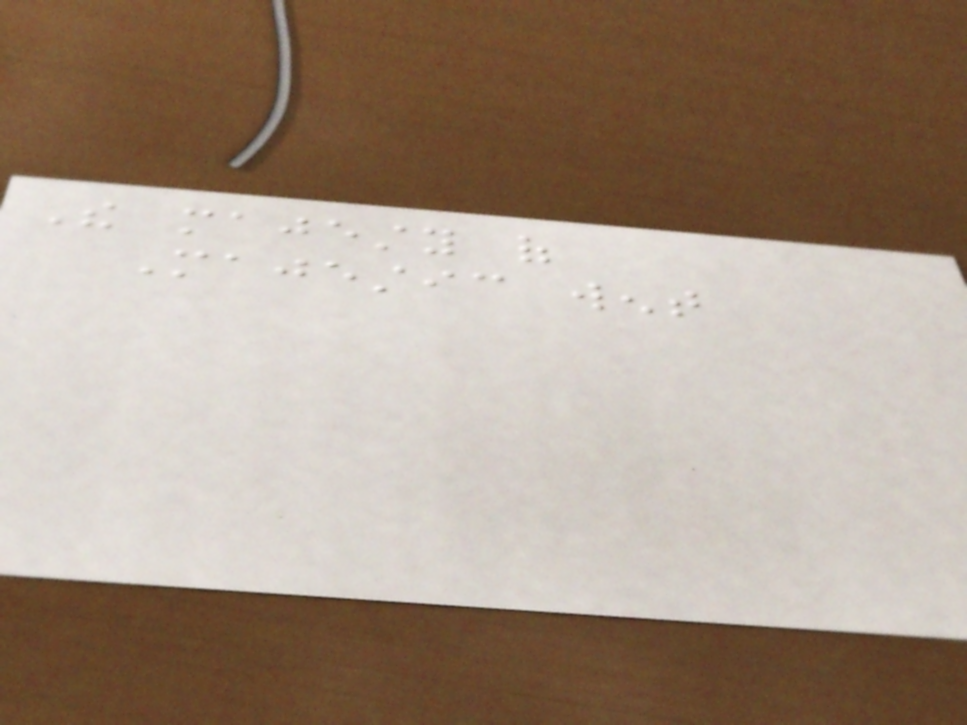The majesty of
Majestic went
